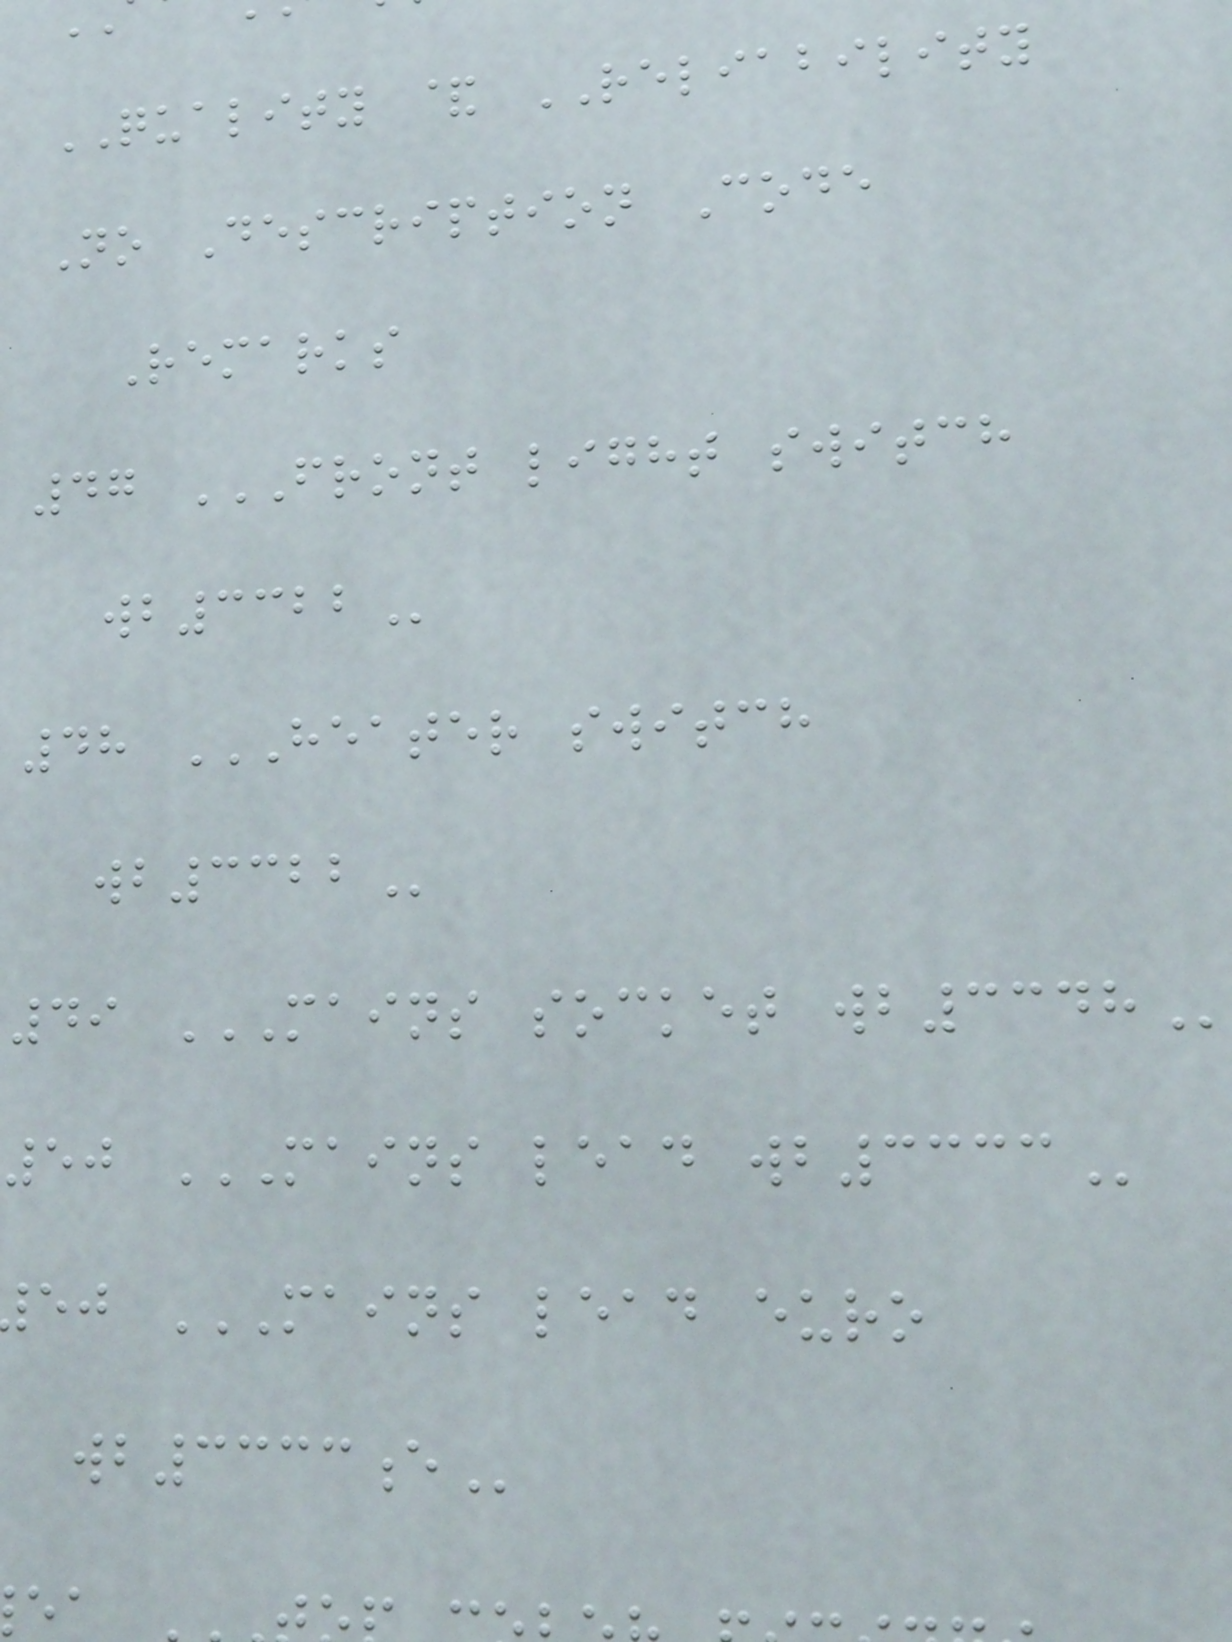QUALITY & RELIABILITY
No Description Code
Remarks
47 FRONT LIGHT SWITCH
48 HEATER SWITCH
50 MAINS LEAD WB3333
